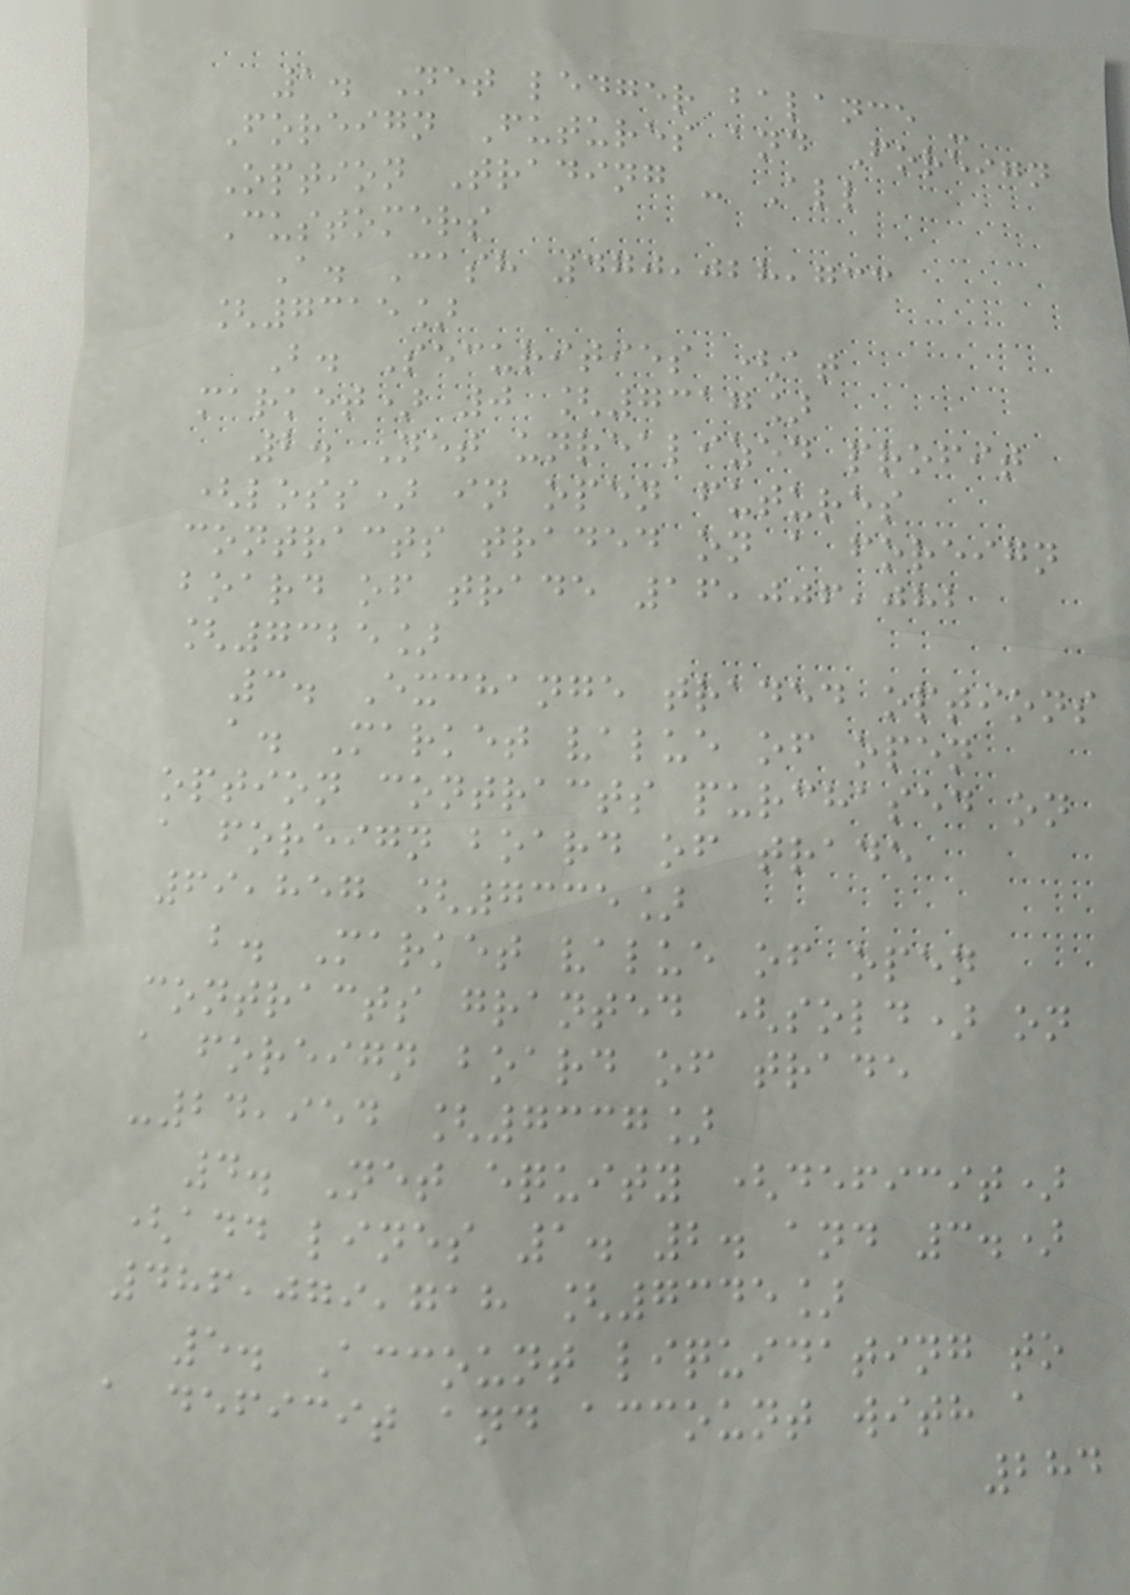1. Net ledger balance -
Foreign Futures and Foreign
Option Trading - All
Customers
A. Cash 470,028,733
[7315]
B. Securities (at
market) 0 [7317]
2. Net unrealized profit
(loss) in open futures
contracts traded on a foreign
board of trade 16,006,082
[7325]
3. Exchange traded options
a. Market value of open
option contracts purchased on
a foreign board of trade
69,857 [7335]
b. Market value of open
contracts granted (sold) on
a foreign board of trade
-24,954 [7337]
4. Net equity (deficit)
(add lines 1. 2. and 3.)
486,079,718 [7345]
5. Account liquidating to
a deficit and account with a
284
